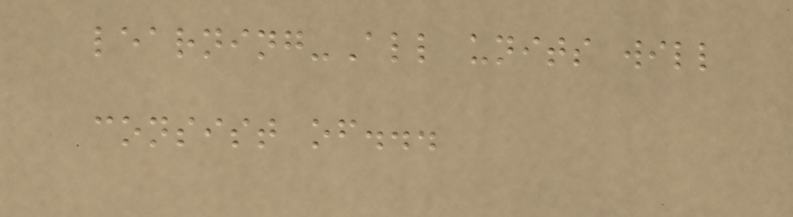learning-All units will
consist of...
